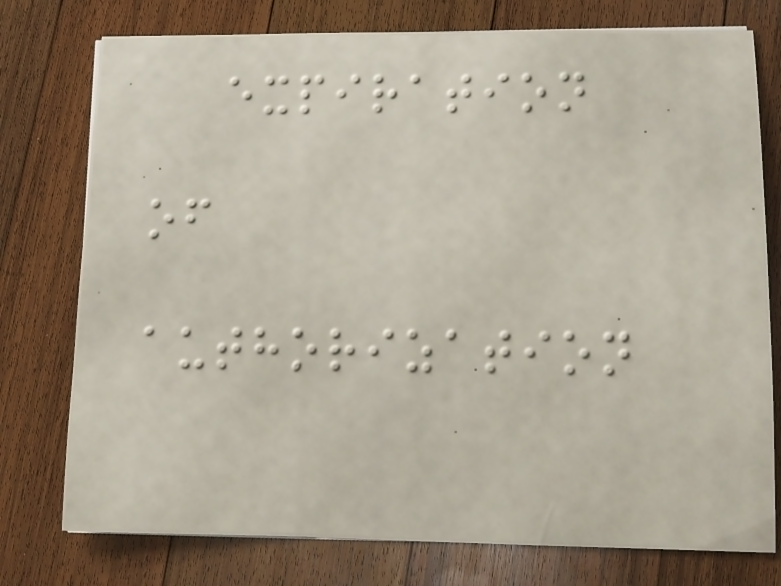expiration
of
authorization
